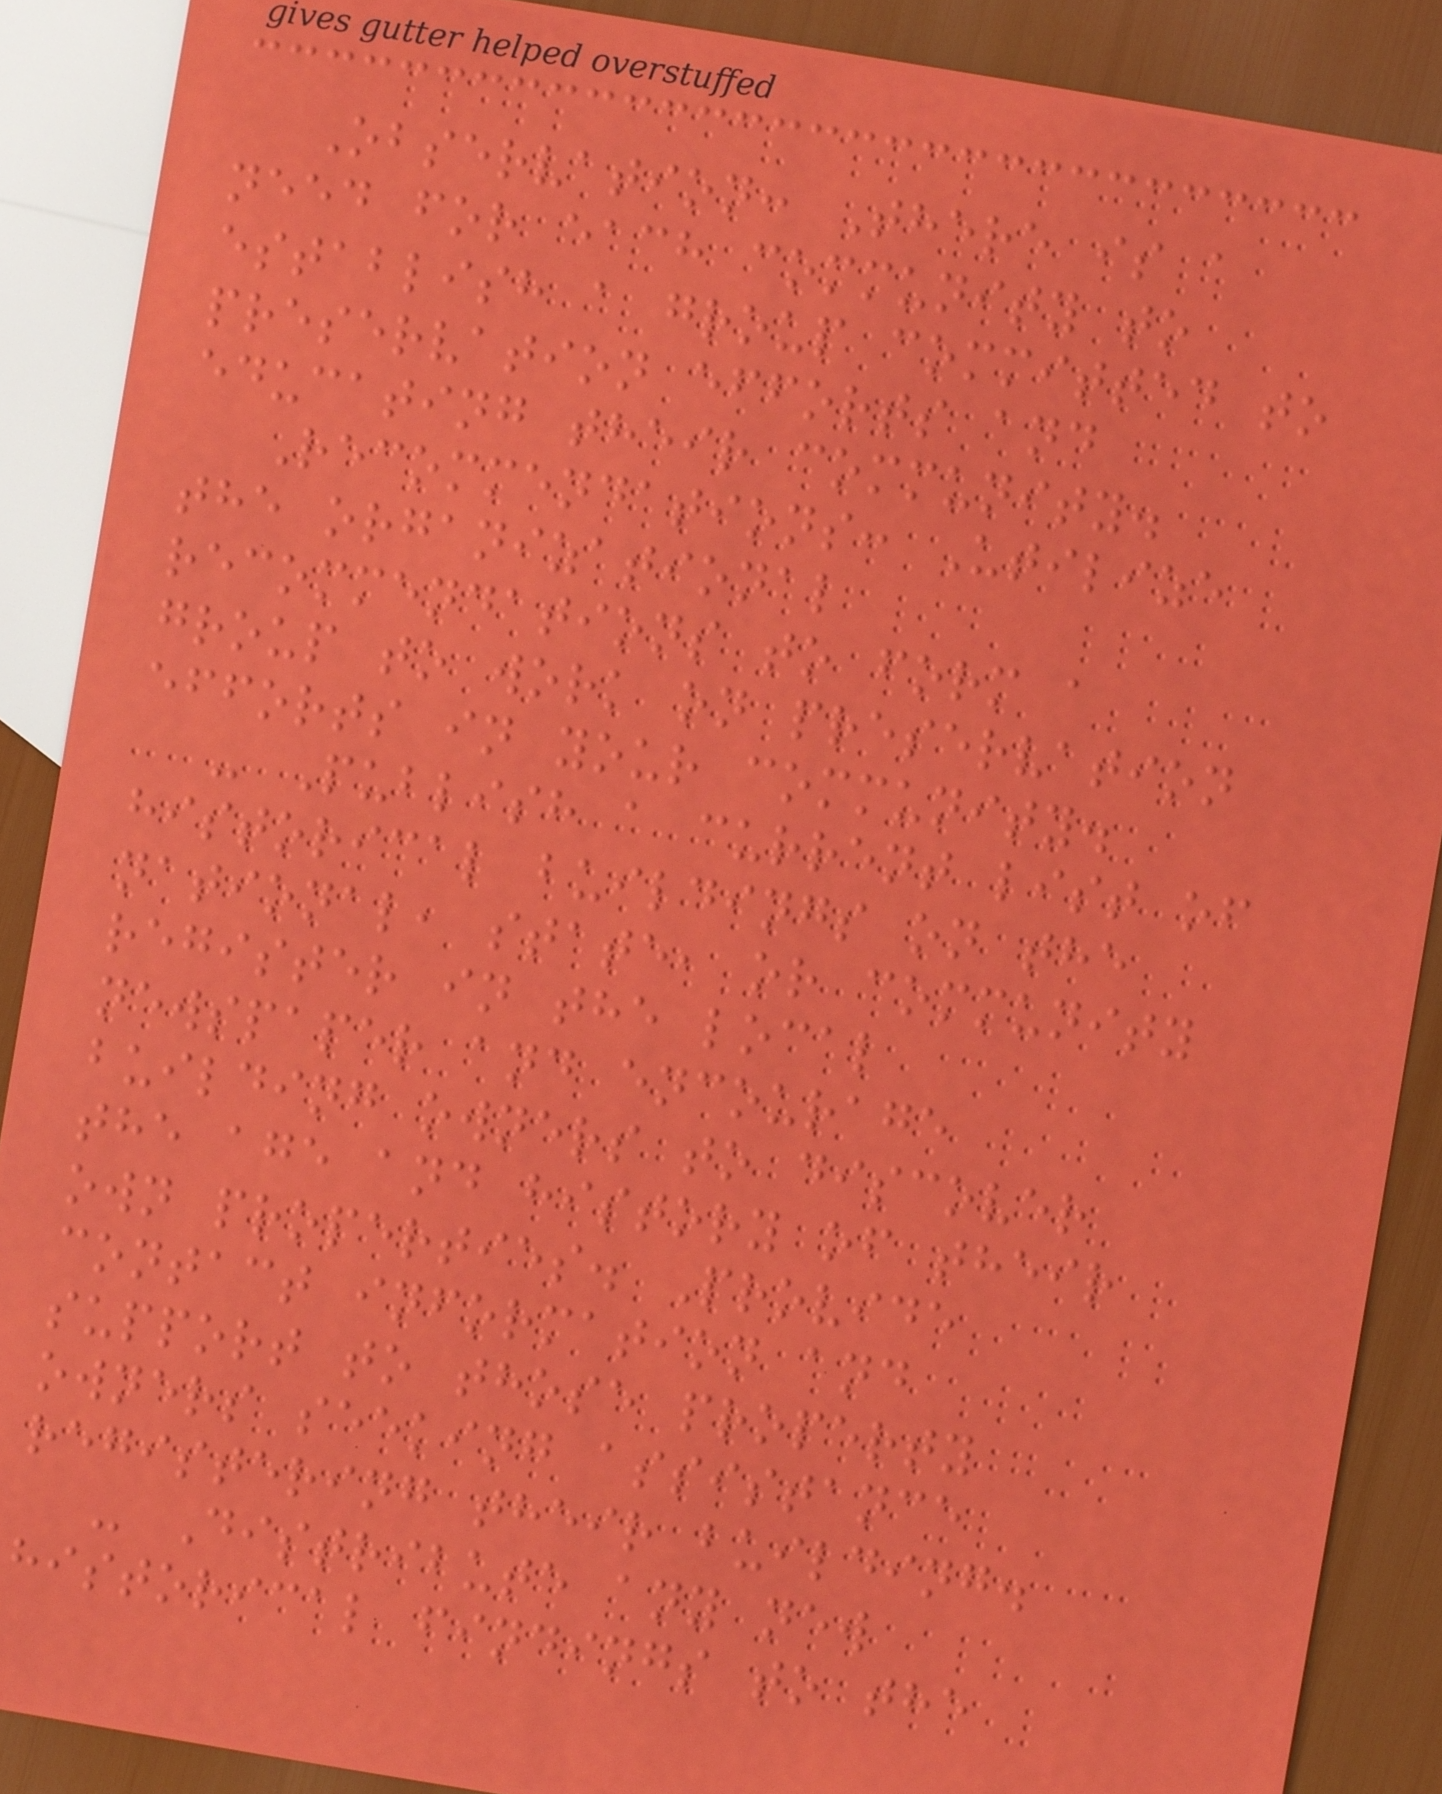Observation: There is a
need for each community to
establish a group committed to
preservation efforts and
educating their community.
Recommendations: Utilize
the organizational
recommendations to form a
group to work on preservation
efforts in your community.
- Publish a current list of
historical buildings on the
national, state, or community
register in the local
newspaper and encourage
building owners to discover
the age and history of their
own properties. Provide
contact information and
support to those property
owners seeking assistance
registering their building.
- Distribute any new
historical findings to the
